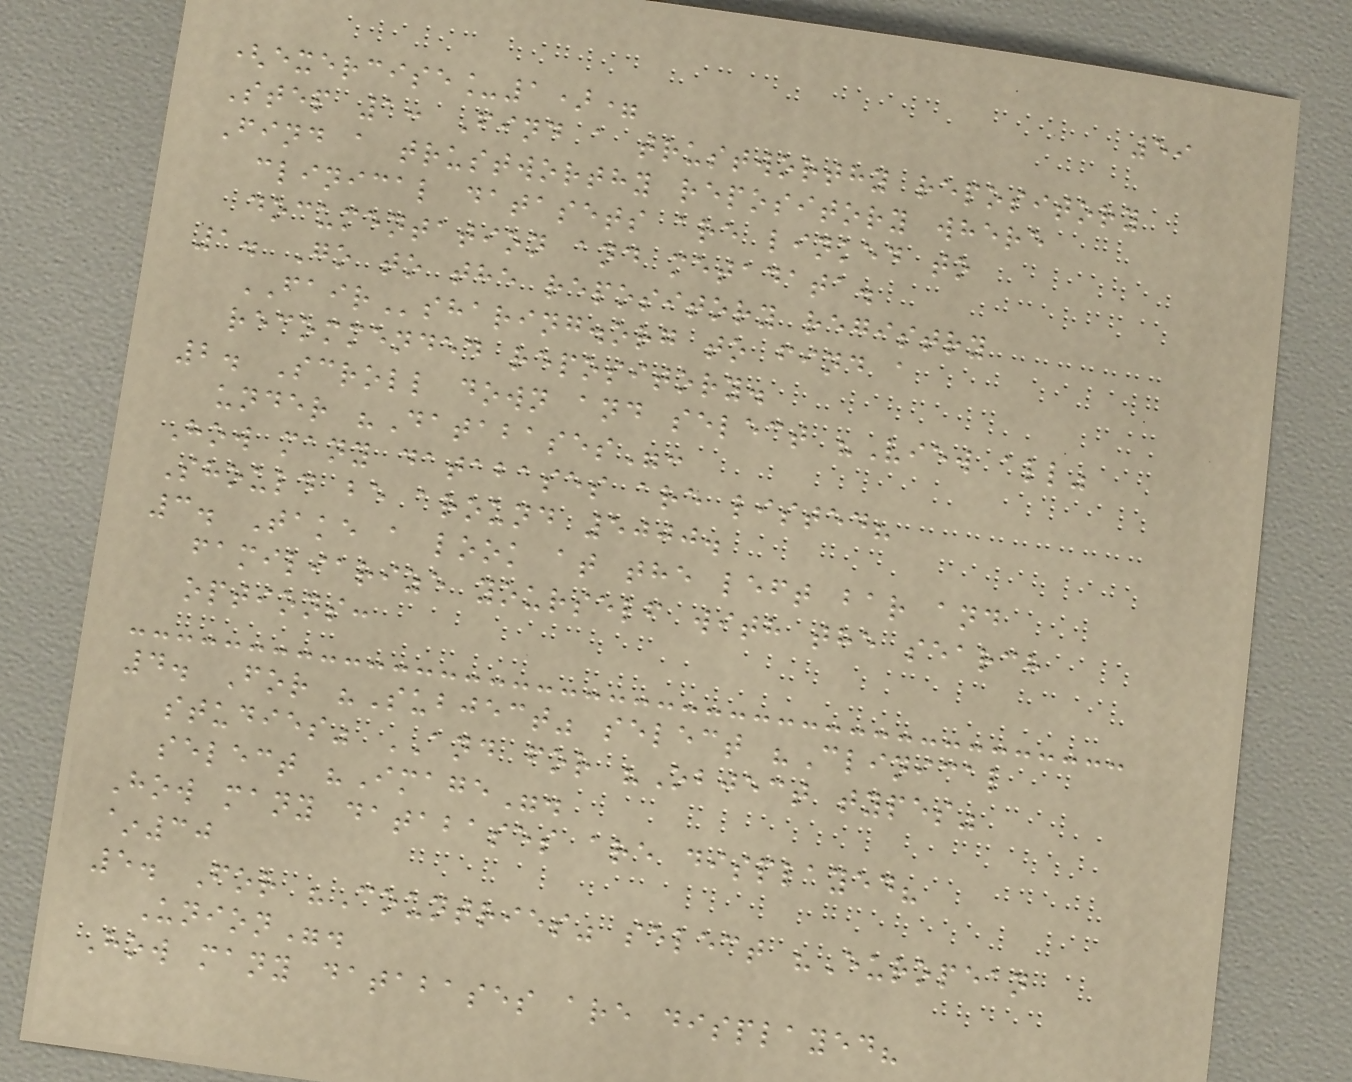59
(exercise_1)=
Step 1: Find a trustworthy repository
Find a trustworthy repository where
clinical datasets are linked to
documentation and metadata.
1. Go to the repository registry
FAIRsharing.org to find a
recommended repository.
2. Scroll down and select "View all"
under "Databases":
How many databases are listed?
Should be around 5000.
3. Take a look at the left bar and
familiarize yourself with the search
options:
4. For "Subject" select "Clinical
studies" AND for "Object types"
select "Image".
How many databases are displayed?
~30
5. For "Countries" select "European
Union".
How many databases are displayed?
